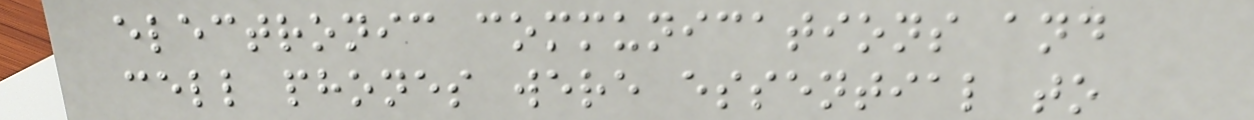electronic communications and
cell phones were essential to
